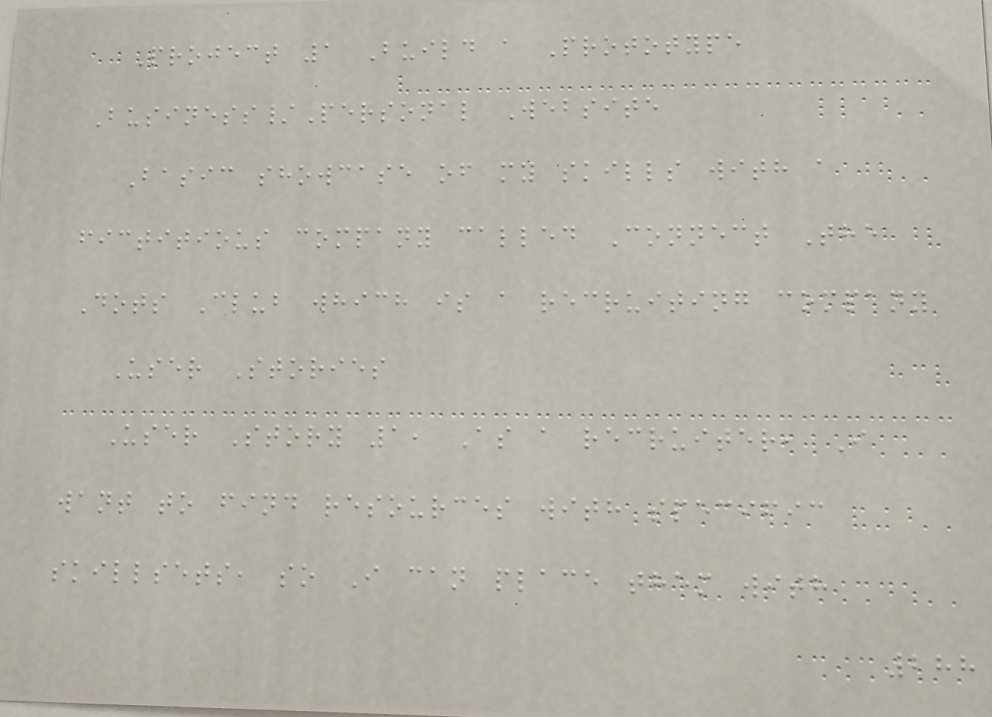Project 1 Build a Prototype
Business/Personal Website
Basic showcase of my skills with a
fictitious company called Connect The
Dots Club which is a recruiting company
User Stories
User Story 1, As a recruiter, I
want to find resources with specific
skillsets, so I can place them with
288
